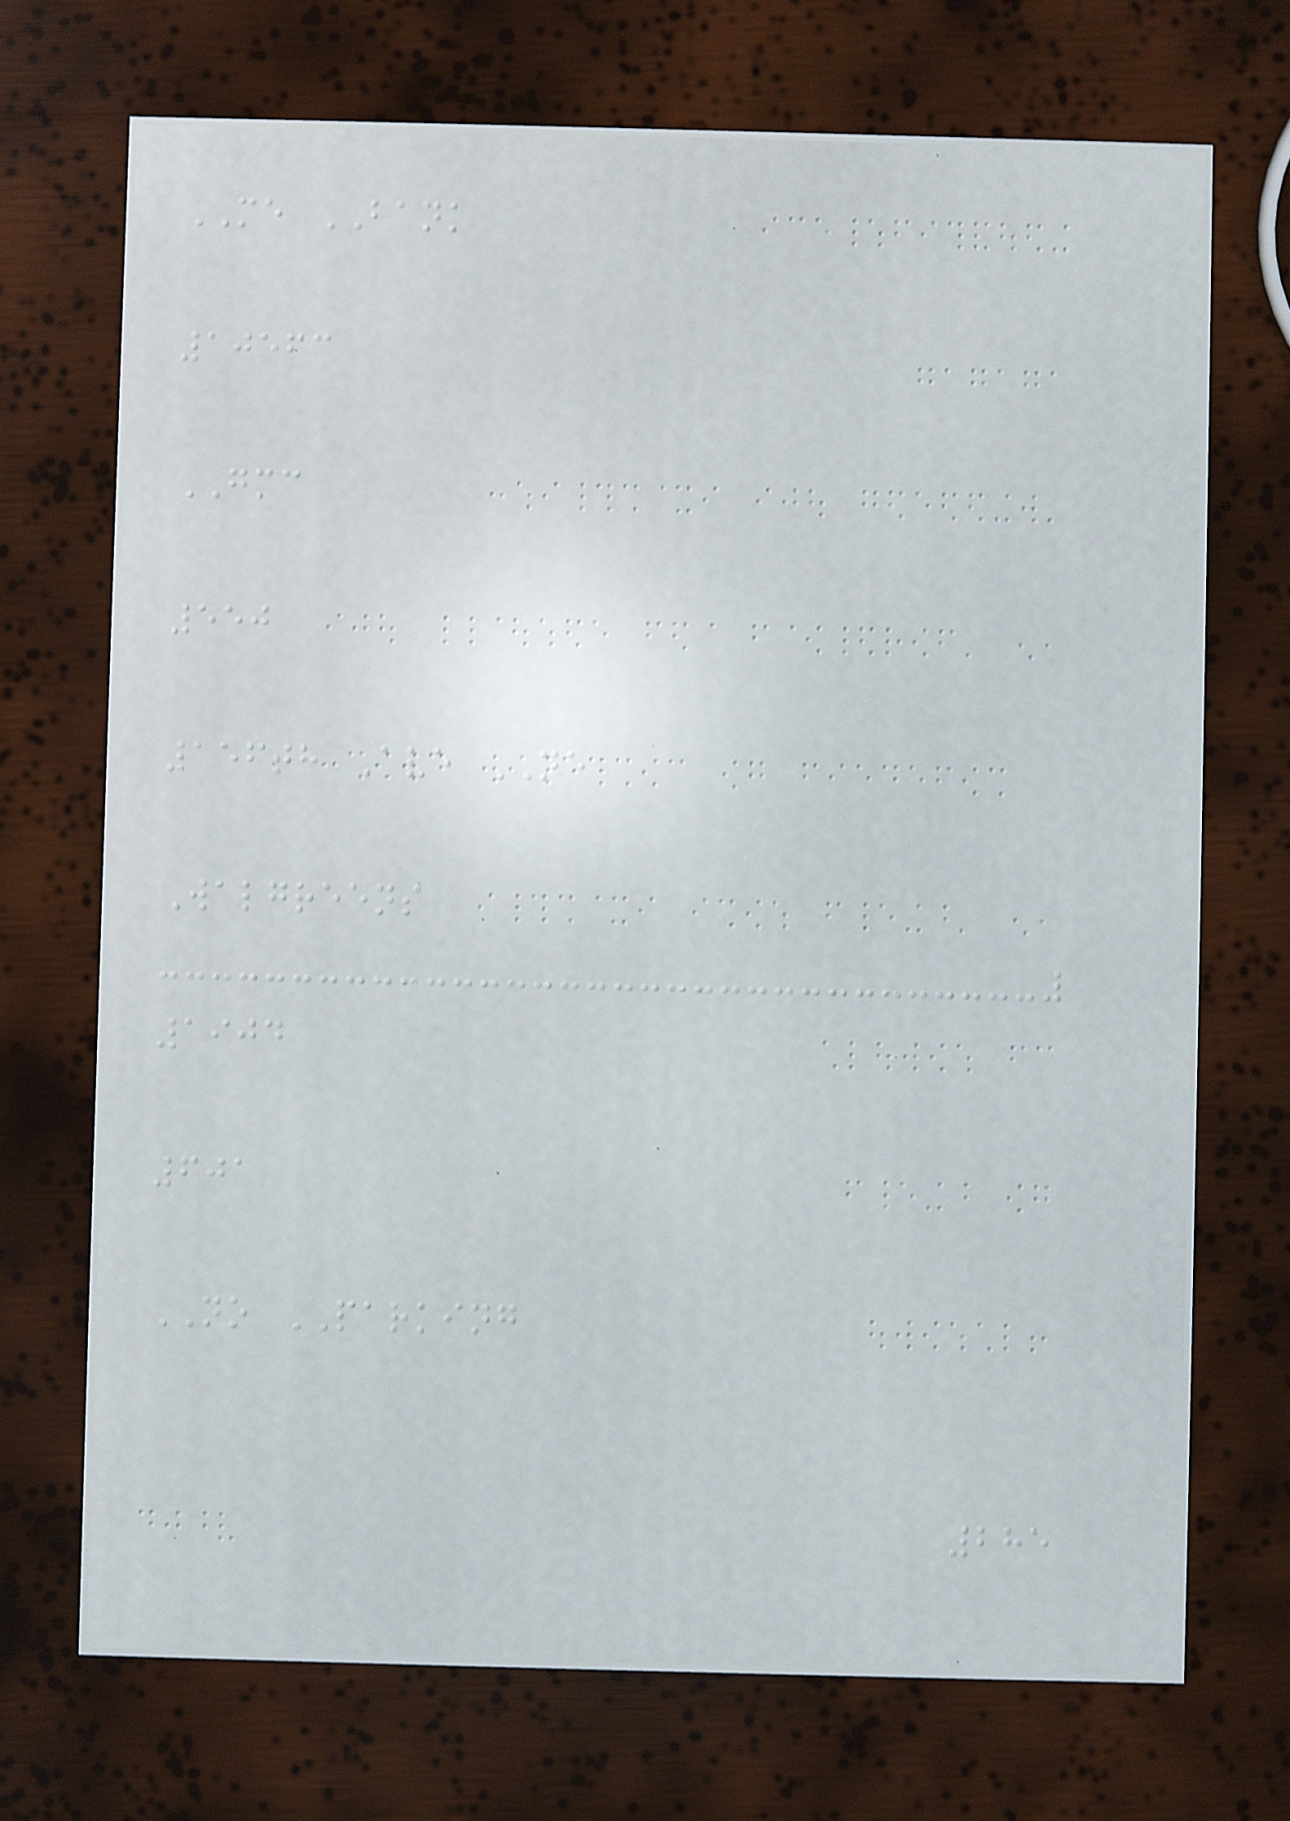ME BANK
10563
GMC
550
156th Ave NE
Walgreens
1904
601
NO PARKING
285
